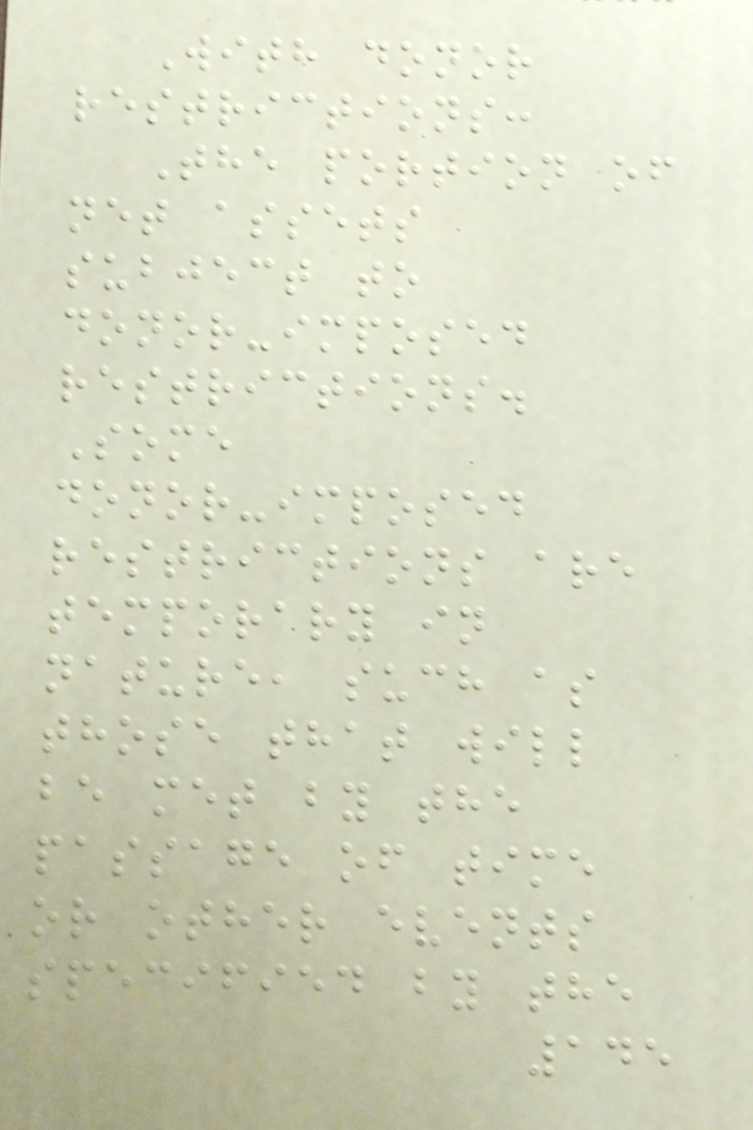With donor
restrictions:
The portion of
net assets
subject to
donor-imposed
restrictions.
Some
donor-imposed
restrictions are
temporary in
nature, such as
those that will
be met by the
passage of time
or other events
specified by the
145
